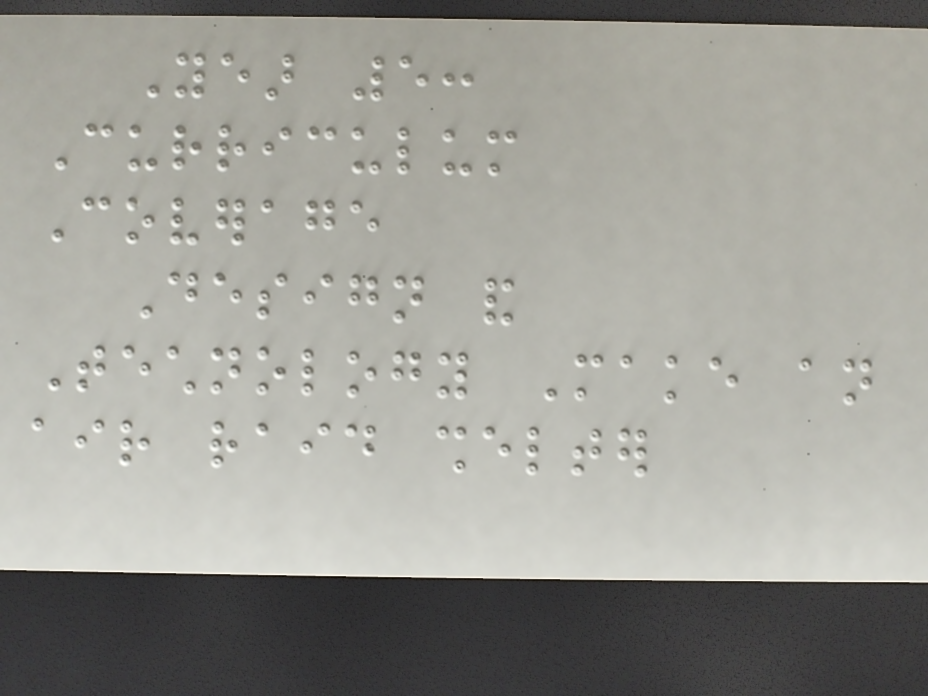Year 5:
Curriculum
Coverage
Design and
Technology Make an
air raid shelter
